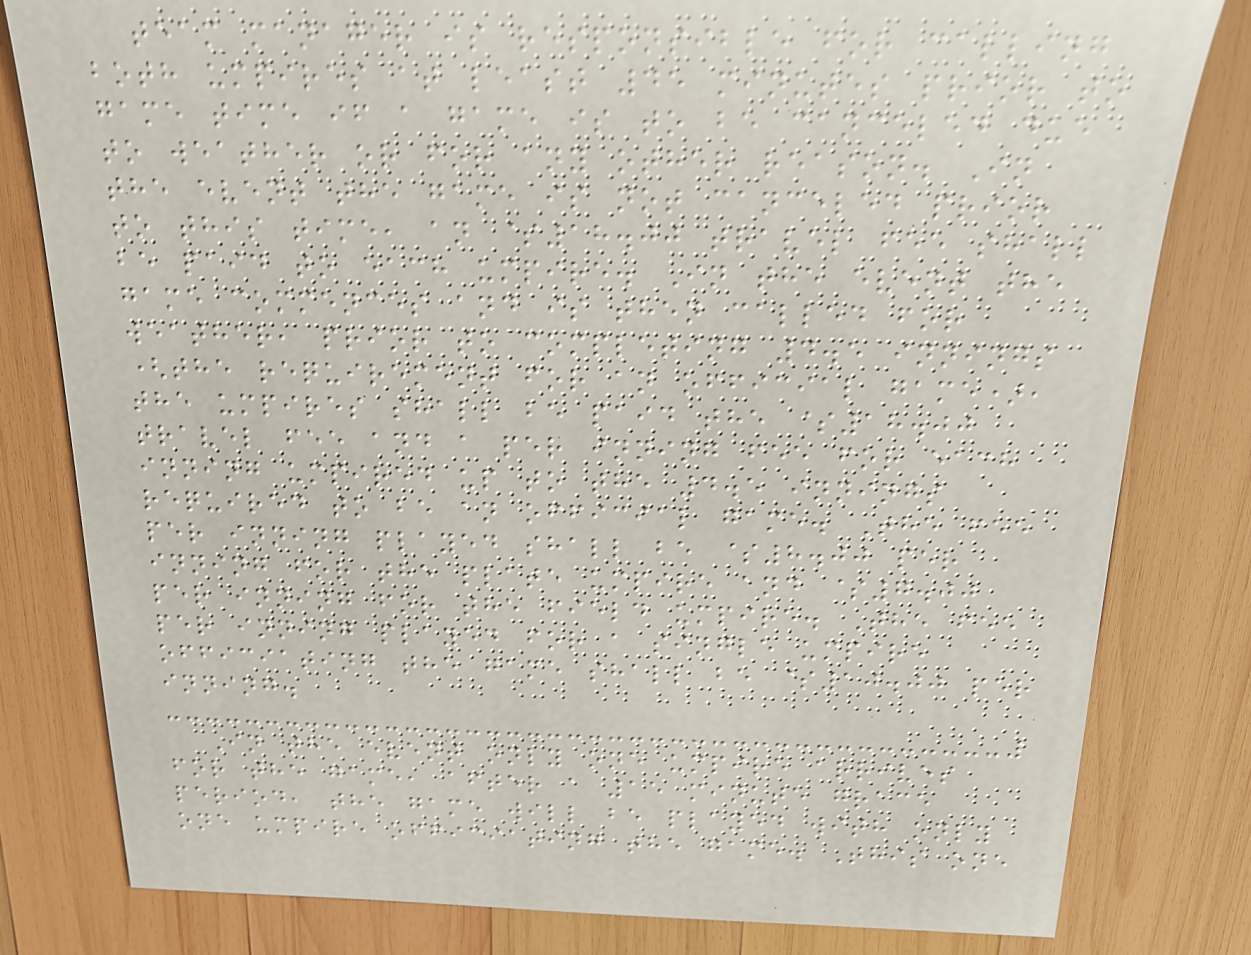team manager is responsible for calling
both umpires at least 45 minutes prior to
game time if a game is to be canceled due
to weather or for any other reason. In
the event the game is not canceled prior
to this time, an $18.00 travel fee shall
be paid to each umpire. In the event the
game commences and is then called for
weather, prior to completing 4.5 innings
(the requirement for an official game),
the umpires shall be paid the $18.00
travel fee and a per inning fee for each
inning umpired up to the 4.5 innings
required to be an official game. The fee
per inning played shall be $8.00 per
inning for the plate umpire and $7.00
per inning for the field umpire. The fee
per inning played for a single umpire
officiating the game shall be $10.00 per
inning.
In the event only one umpire arrives
for the game, after a 15 minute grace
period, the game will be played with only
one umpire officiating the game. This one
